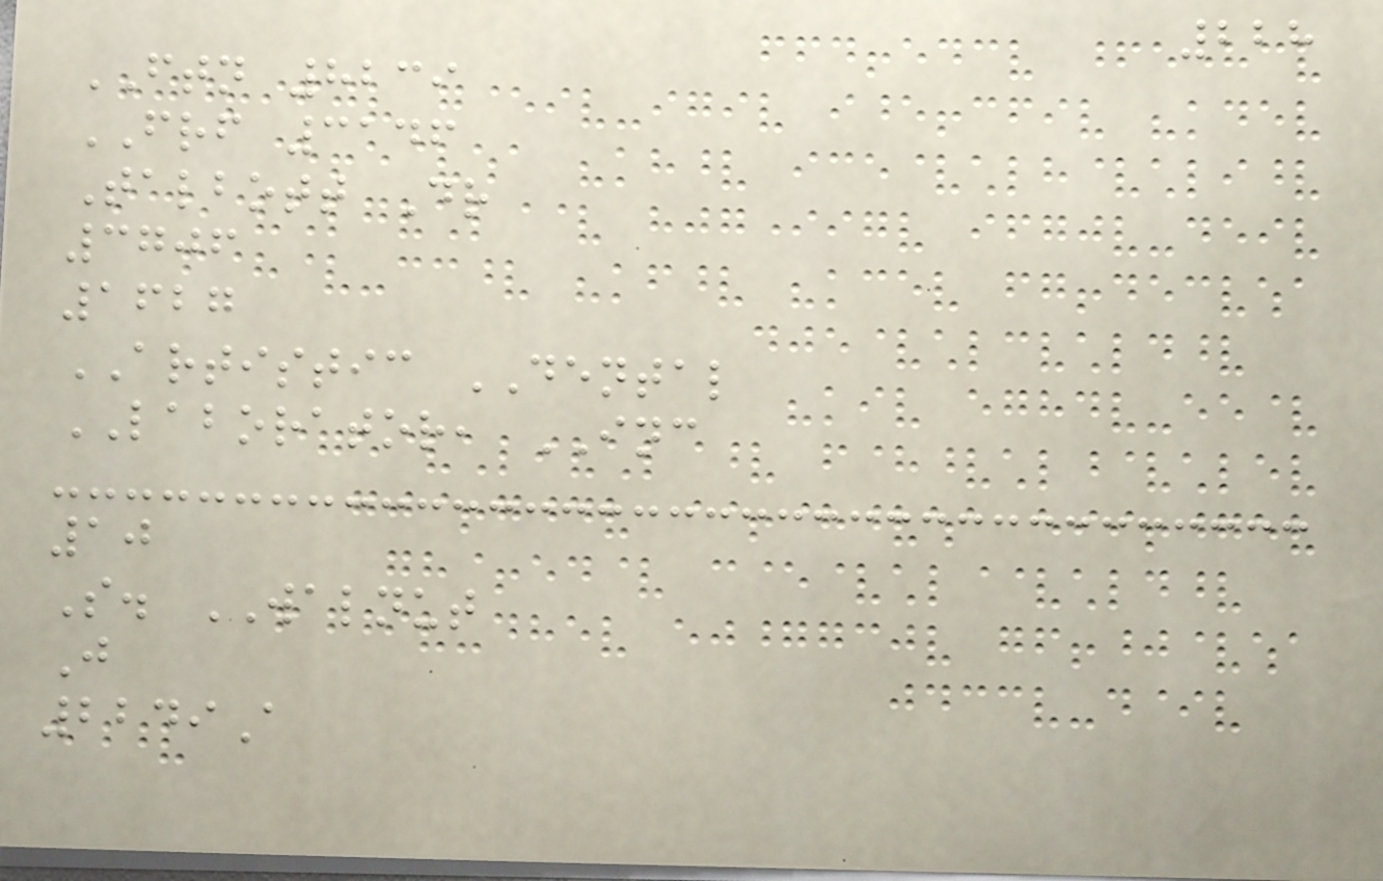228
FTN 8239
FRF 3146
Talbott Dr
3706
1627
ARTISTIC DENTAL
LABORATOR, INC
10
S. WALNUT
J
2249A
